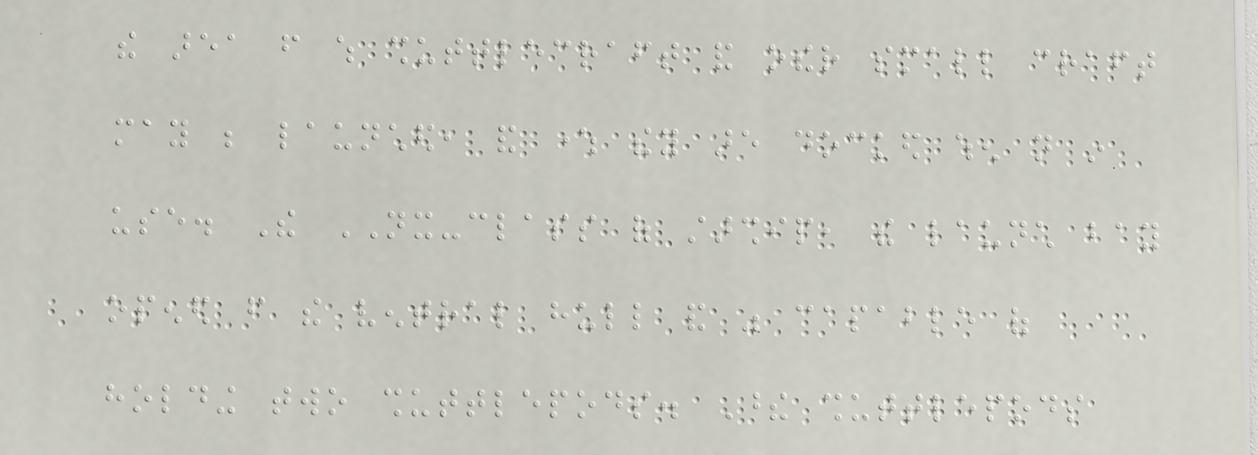the area from which shuttlecraft and other small craft
may be launched, and where they are docked when not in
use. The NX-class of starship, the launch bay
opened from the ventral hull and was capable of
holding two shuttlepods. These shuttlepods
